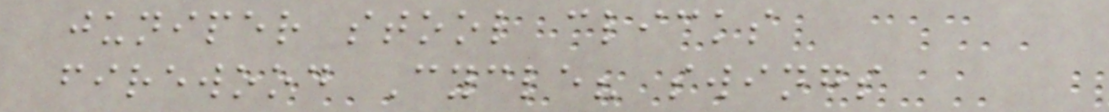juniper stool clicks
firewood Cycle? swings
